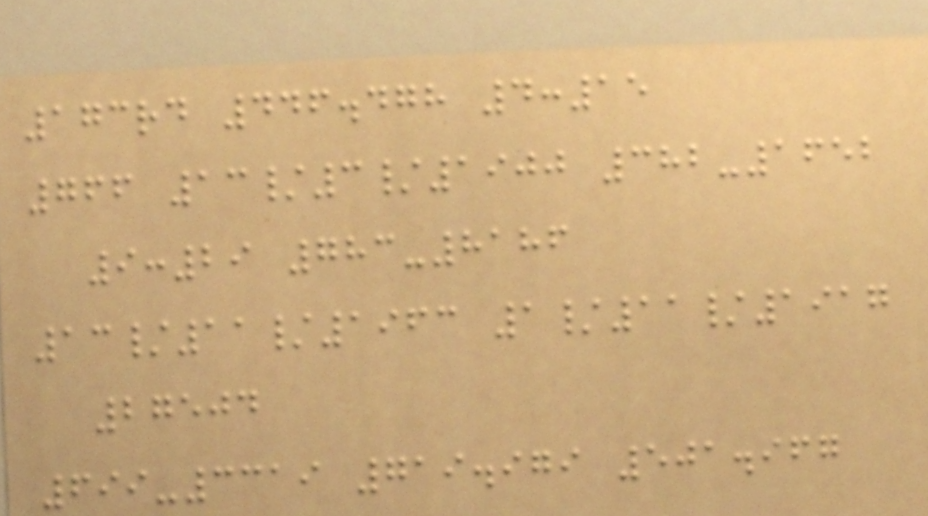173rd 446.478 4:15
766 13/3/1900 382-1652
9:29 783-8186
13/11/1963 1/11/1917
27504
699-3319 719.979 501.967
